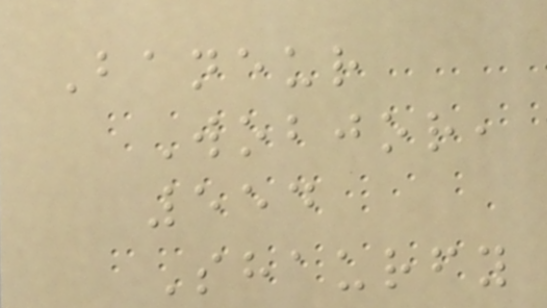Baneur
Wobjor,
554
Shaurfy
